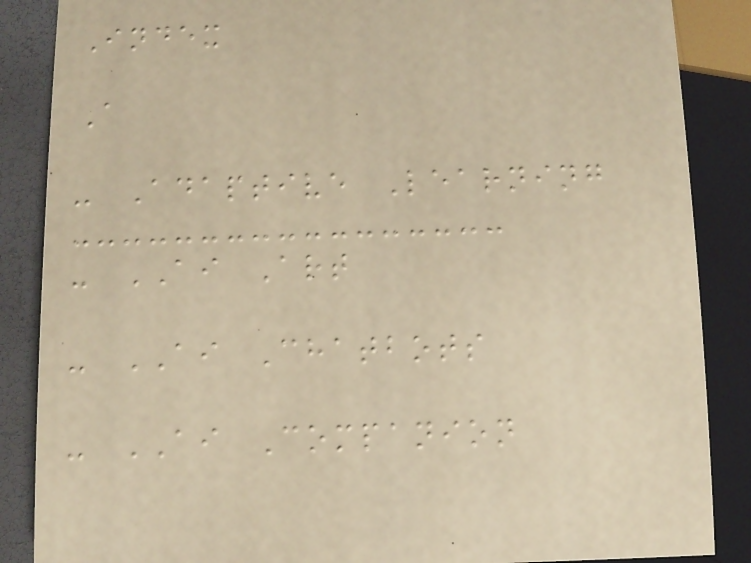Index
A
- Adaptive Learning
- AI Art
- AI Chatbots
- AI Companion
